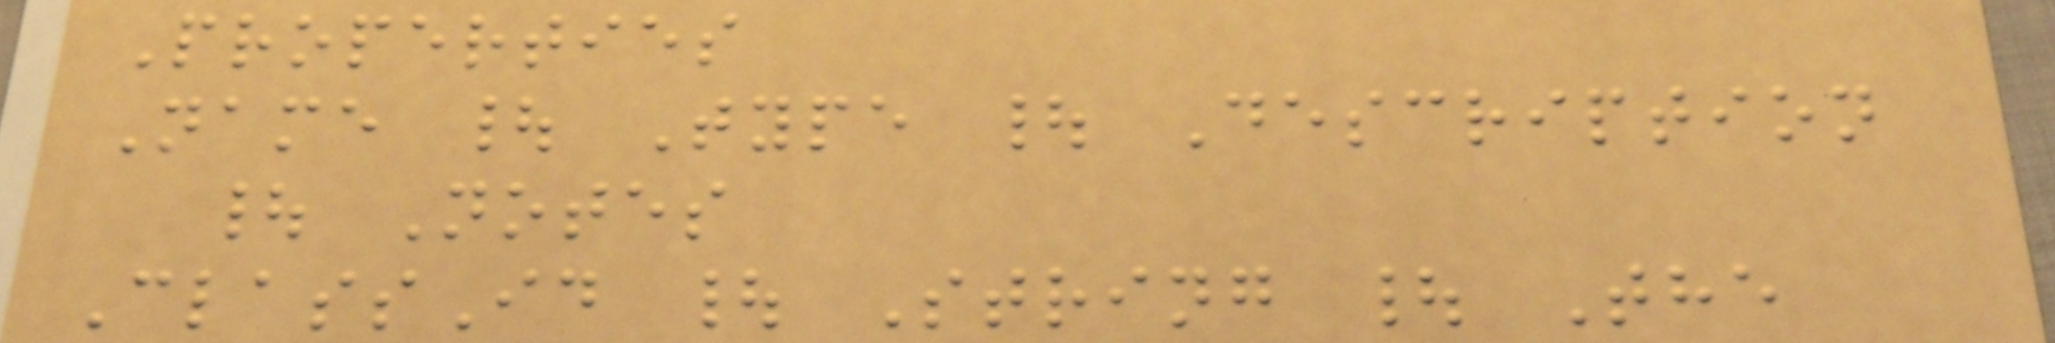Properties
Name | Type | Description
| Notes
ClassId | String | The
